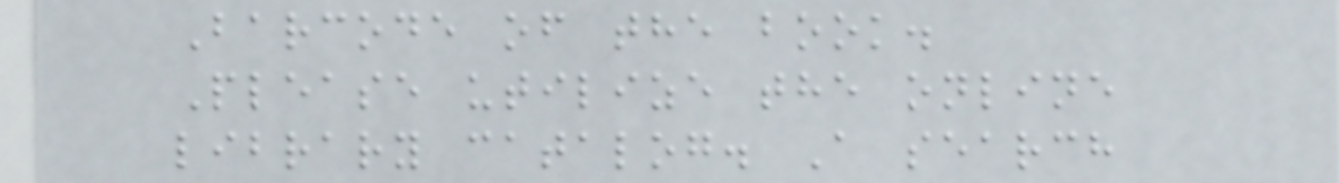Barcode of the book.
Please utilize the online
library catalog. A search
